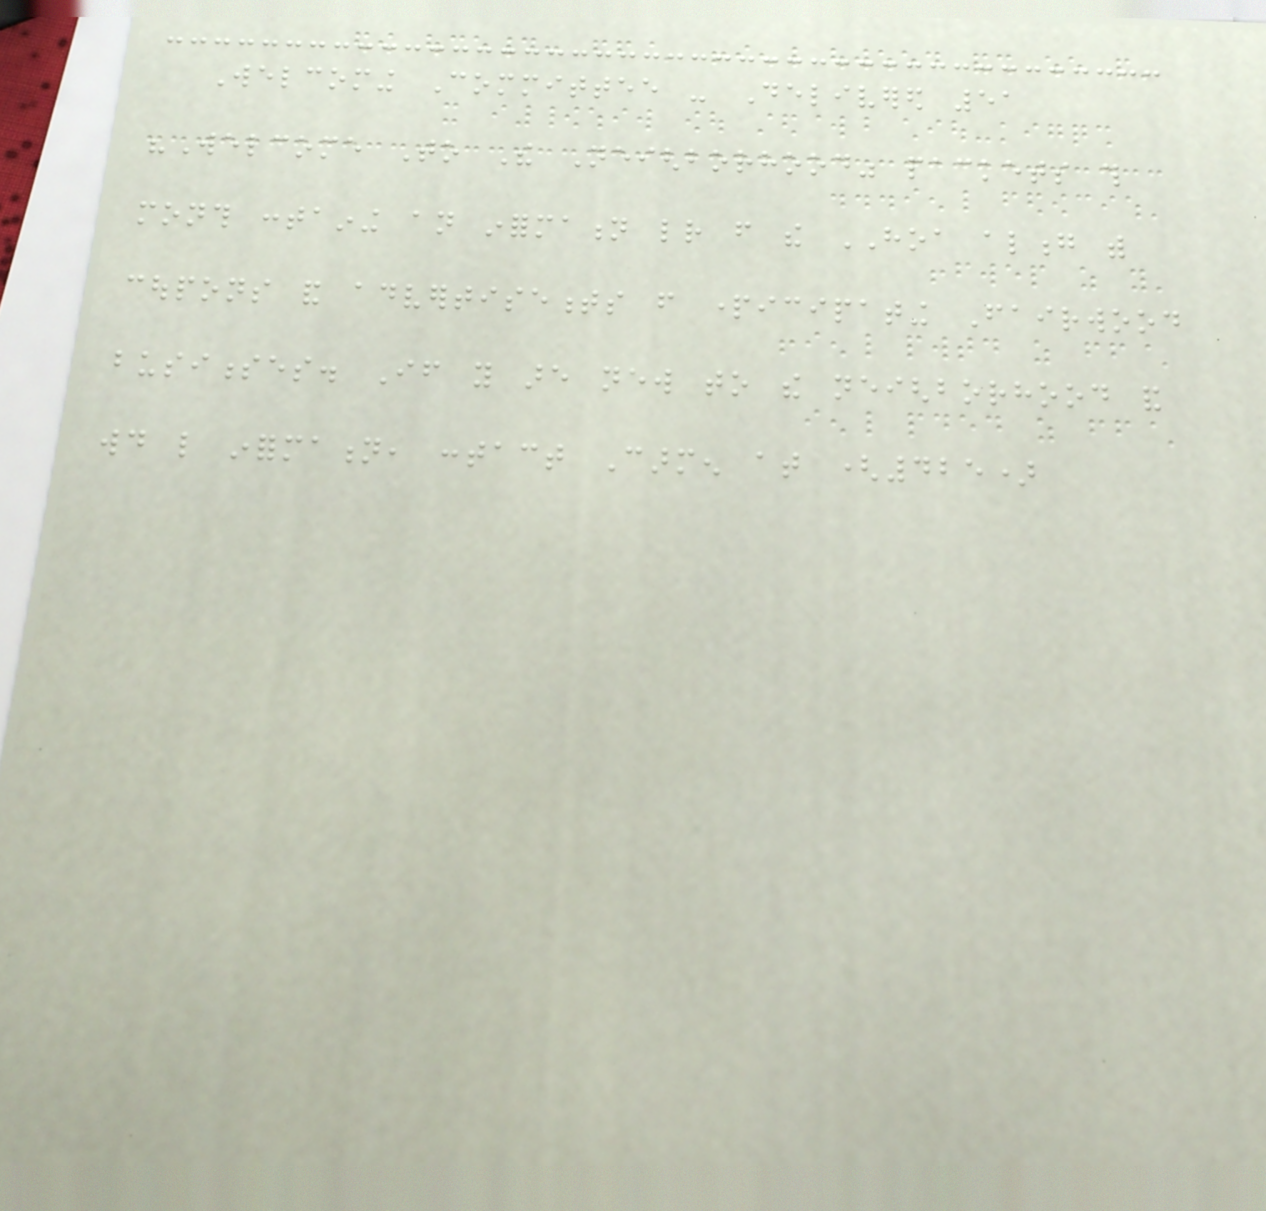Welcoming Committee - Delivered 51
"Welcome To The Neighborhood" packets this
month containing an information letter from the HOA along with
coupons and advertisements from participating Fairwood
businesses. If you are new to the neighborhood and
would like information, contact Carmen at (425)
